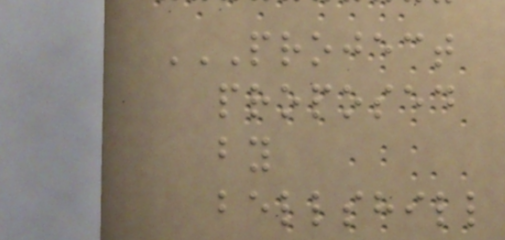PROJECT
PROPOSED
BY
BELLSHILL
